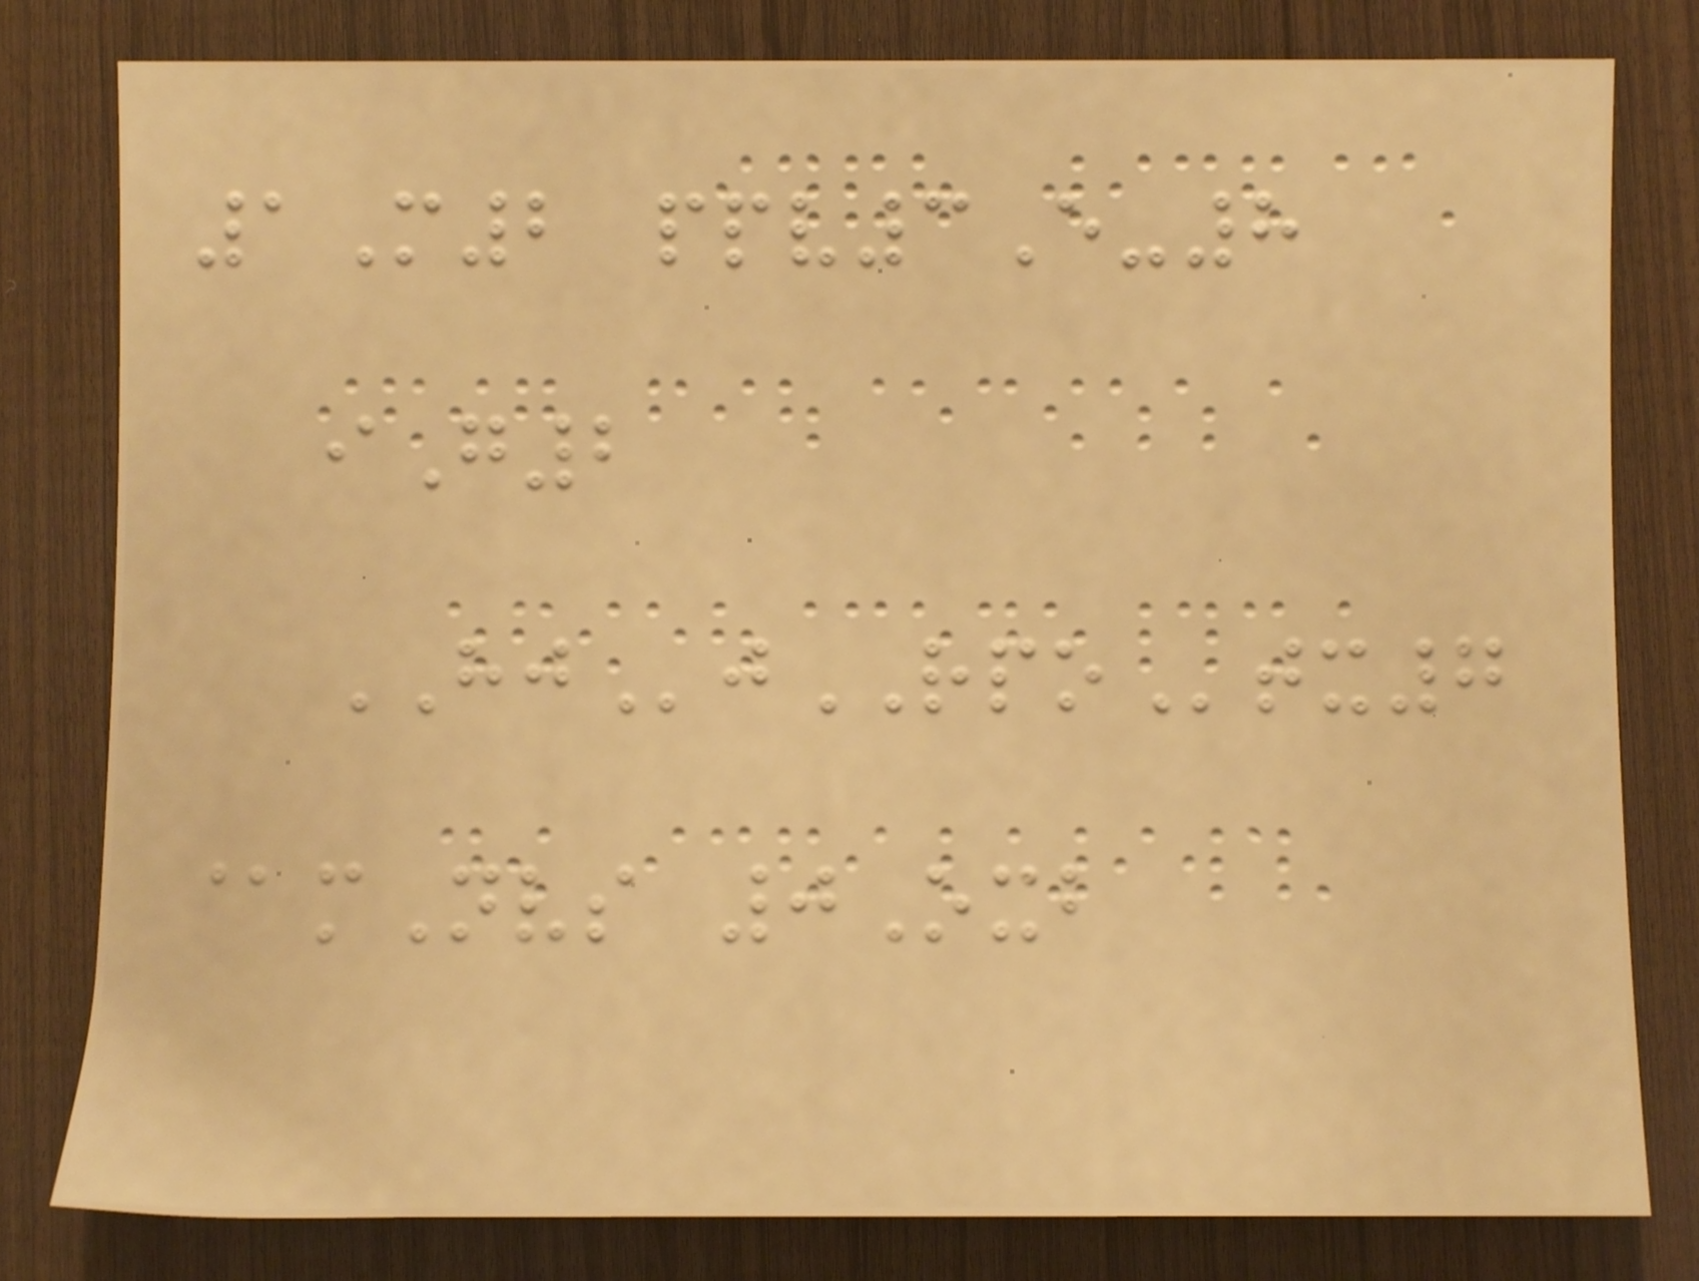1M2 ppv3E-8
iG2
HJjRPOtx7
@mNvs 0Oxb
